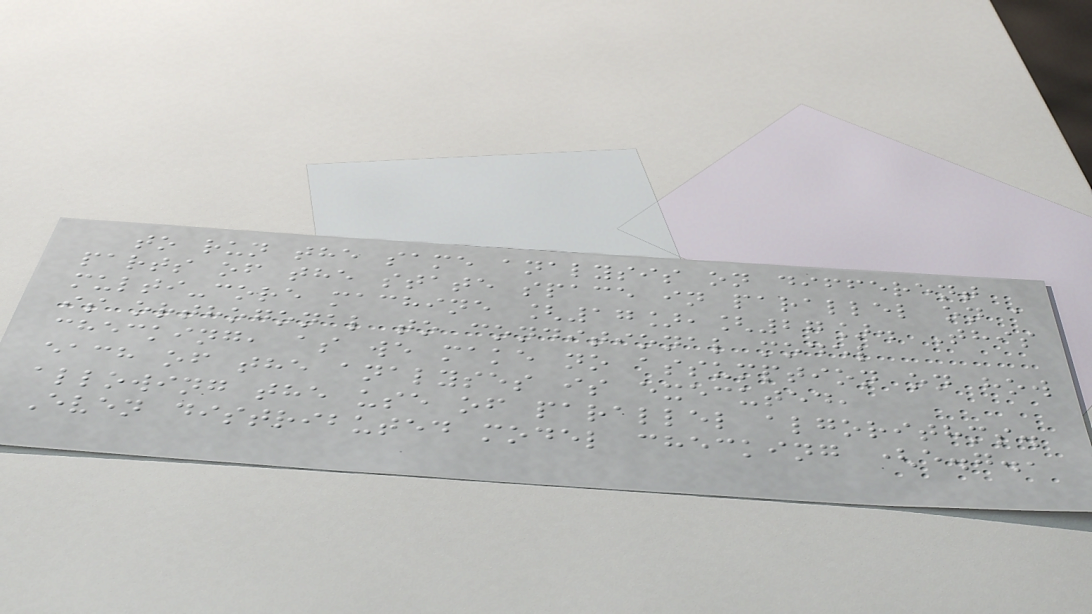to run the same analysis on different
parts of the state space in parallel on a
multi-core machine [17],[27]. This
is orthogonal to conditional model
checking, as we make no assumption on how
each of the analyses is executed,
allowing the use of parallel algorithms.
Even distributed model checking (e.g.,
